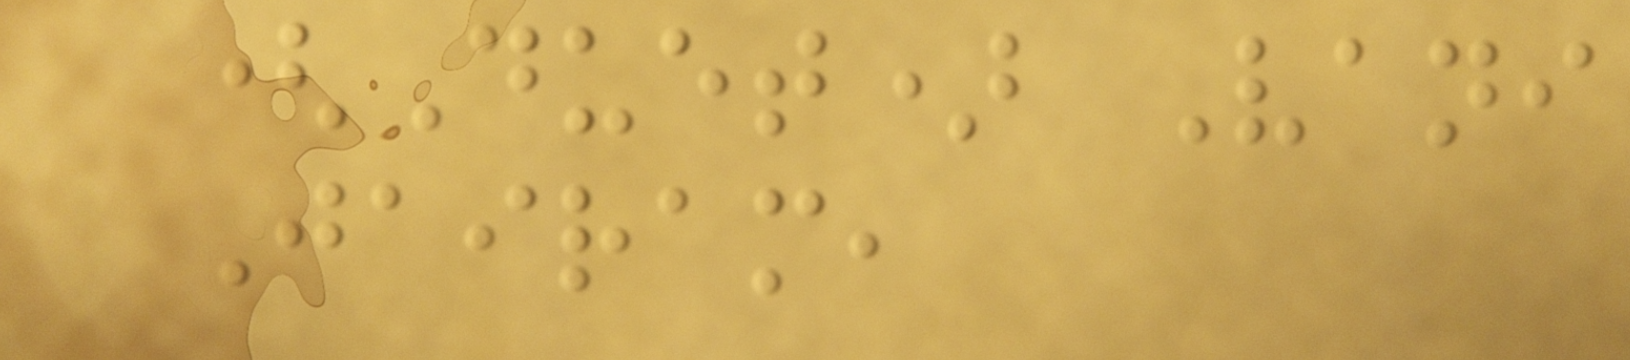(Duet) Vani
Jairam,
